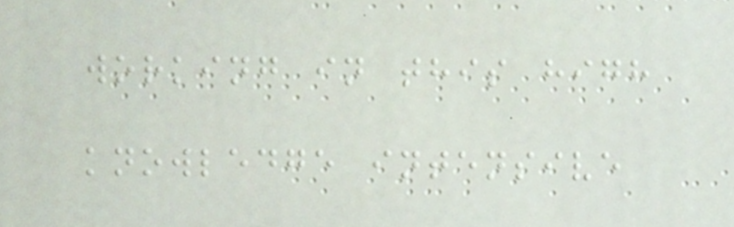working in this high
knowledge intensive
